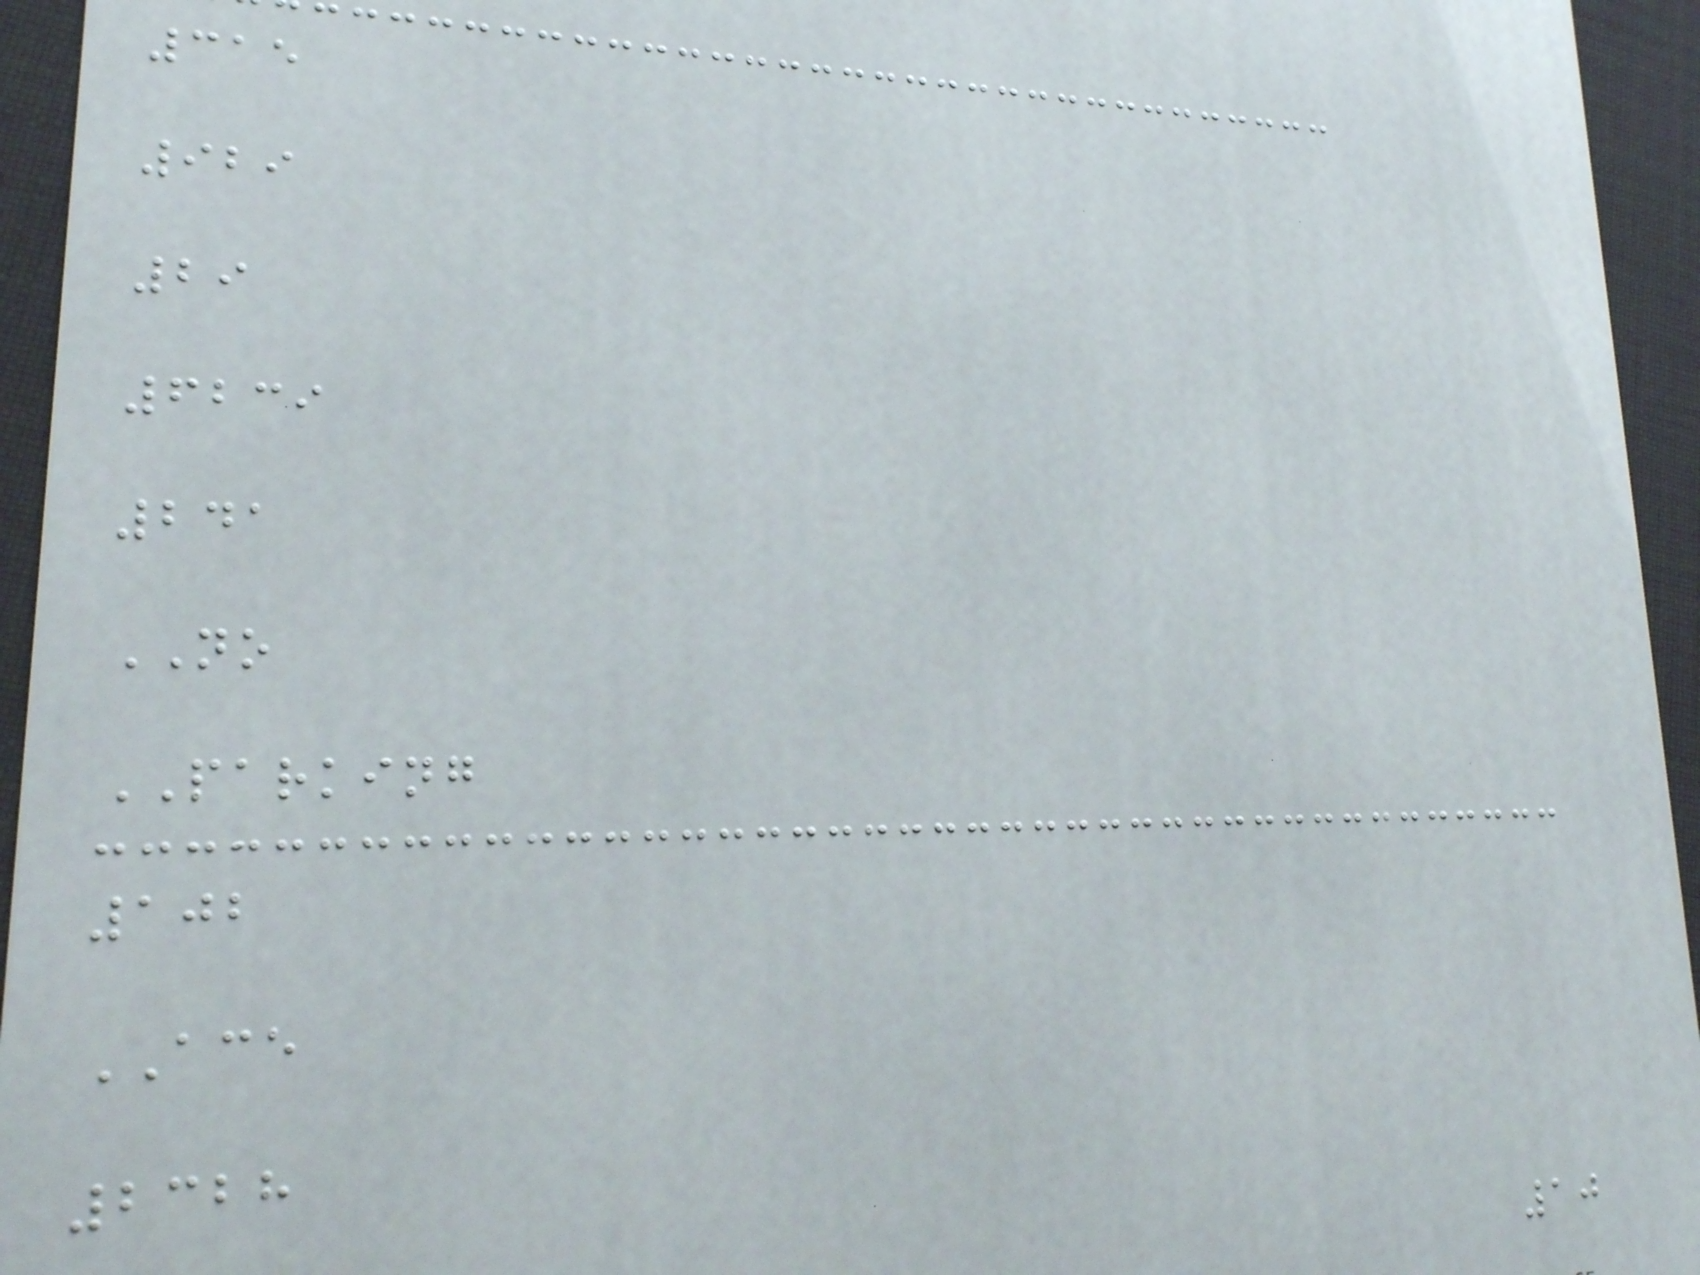315
929
29
6239
241
NO
PARKING
102
ACE
2328
10
